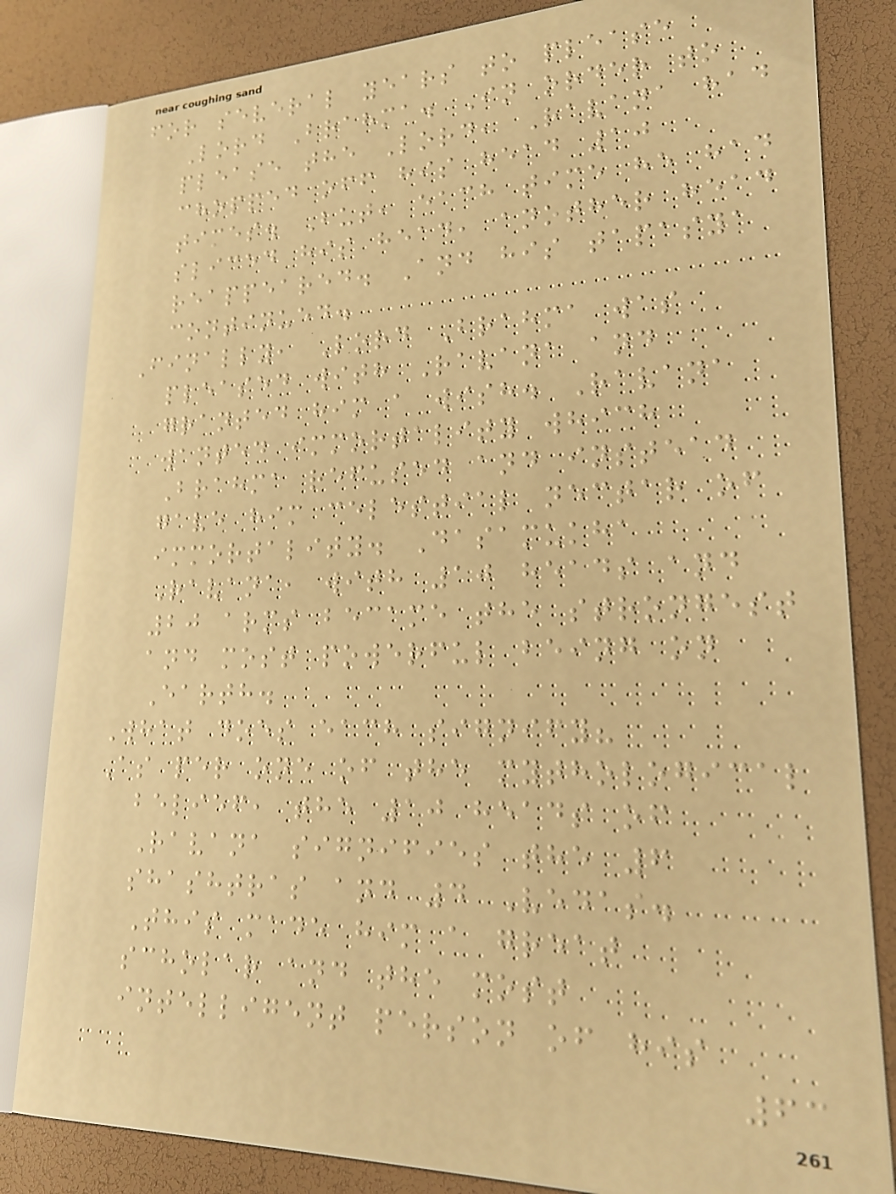for several years to please
Lord Brahma. In order to
please the Lord, Ravana had
chopped off his head 10
times. But, each time he had
sliced his head, another head
reappeared. And his tapasya
continued.
Finally, Lord Brahma was
pleased with Ravana and
granted him a wish. Ravana
wanted immortality which
Brahma refused and instead
gave him celestial nectar of
immortality. Dasamukha
Ravana, with 10 heads and
20 arms became the strongest
and most powerful being on
Earth.
What does each signify?
As per one of the mythological
belief, the 10 heads of
Ravana signifies the 6
shashtras and 4 Vedas.
This made him a great
scholar and the most
intelligent person of his
63
